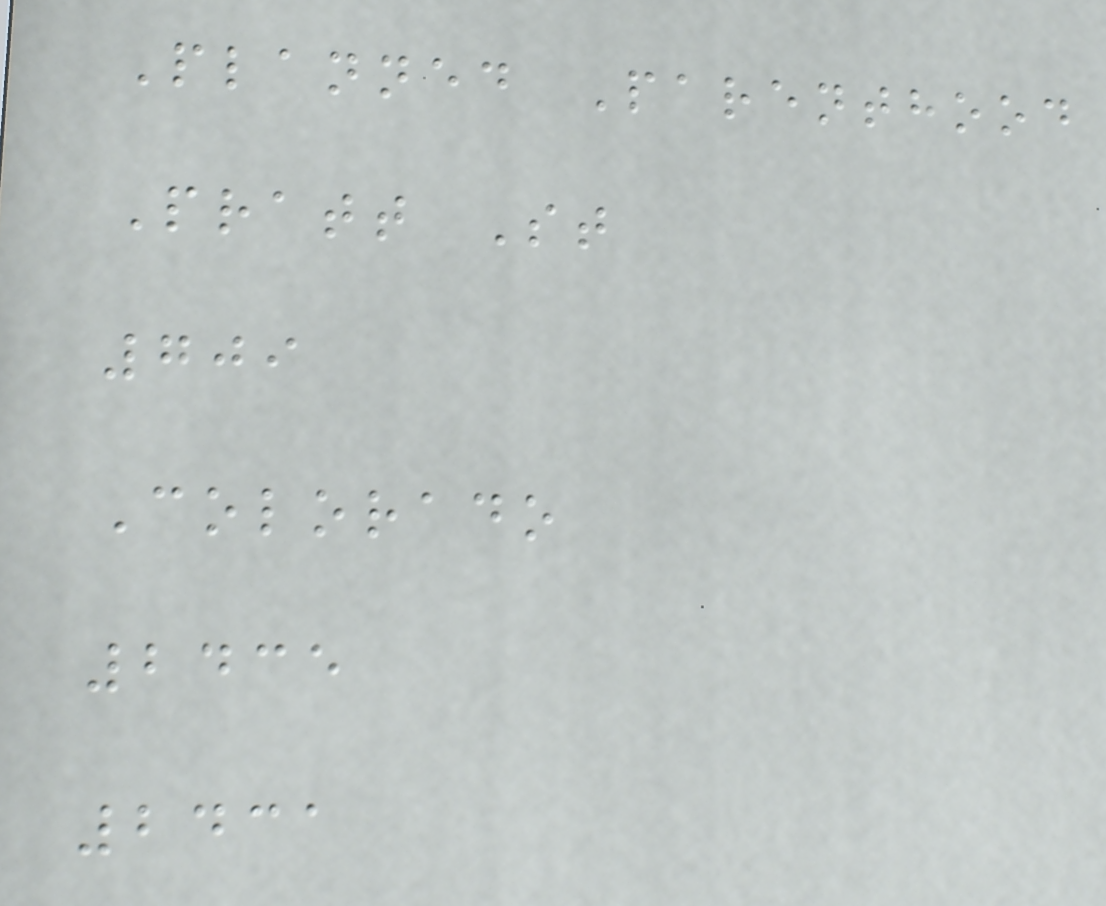Planned Parenthood
Pratt St
709
Colorado
2435
2431
